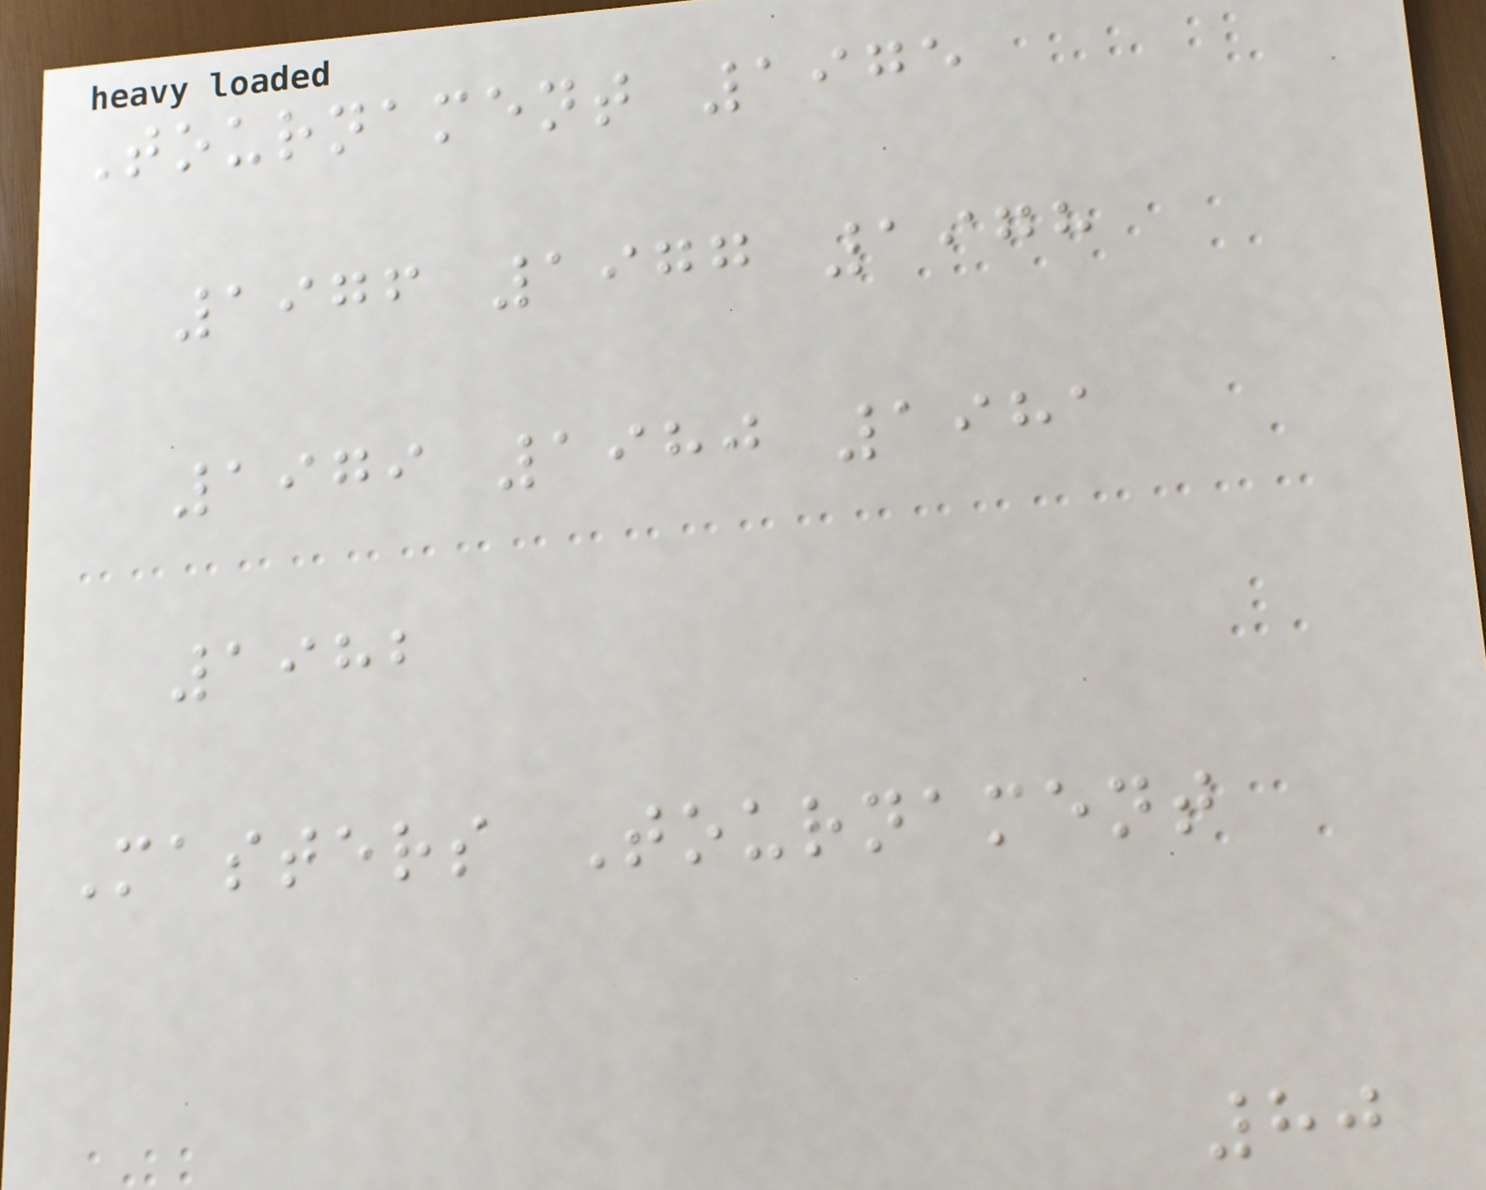Tournament 1975
1976 1977 1978
1979 1980 1981
1982
Masters Tournament
80
